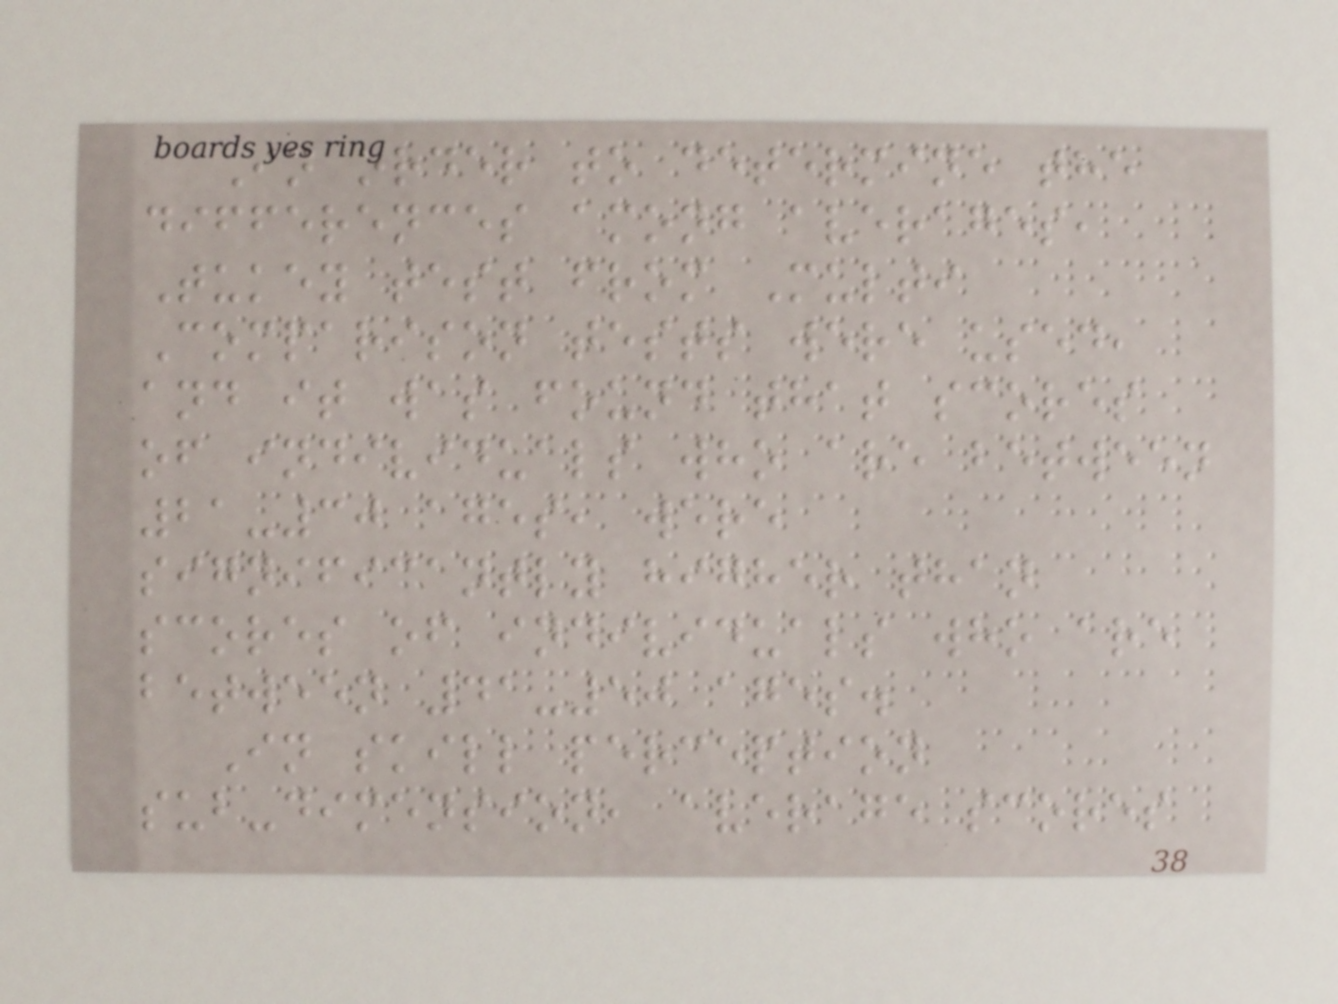In order to determine the
differences among averages,
Tukey test from Multi
Comparison tests were used,
and it was found that scores
of individuals who are between
21-30 ages, were
significantly higher than
scores of individuals who are
between 41-50 ages.
In skill perception
sub-dimension, average scores
